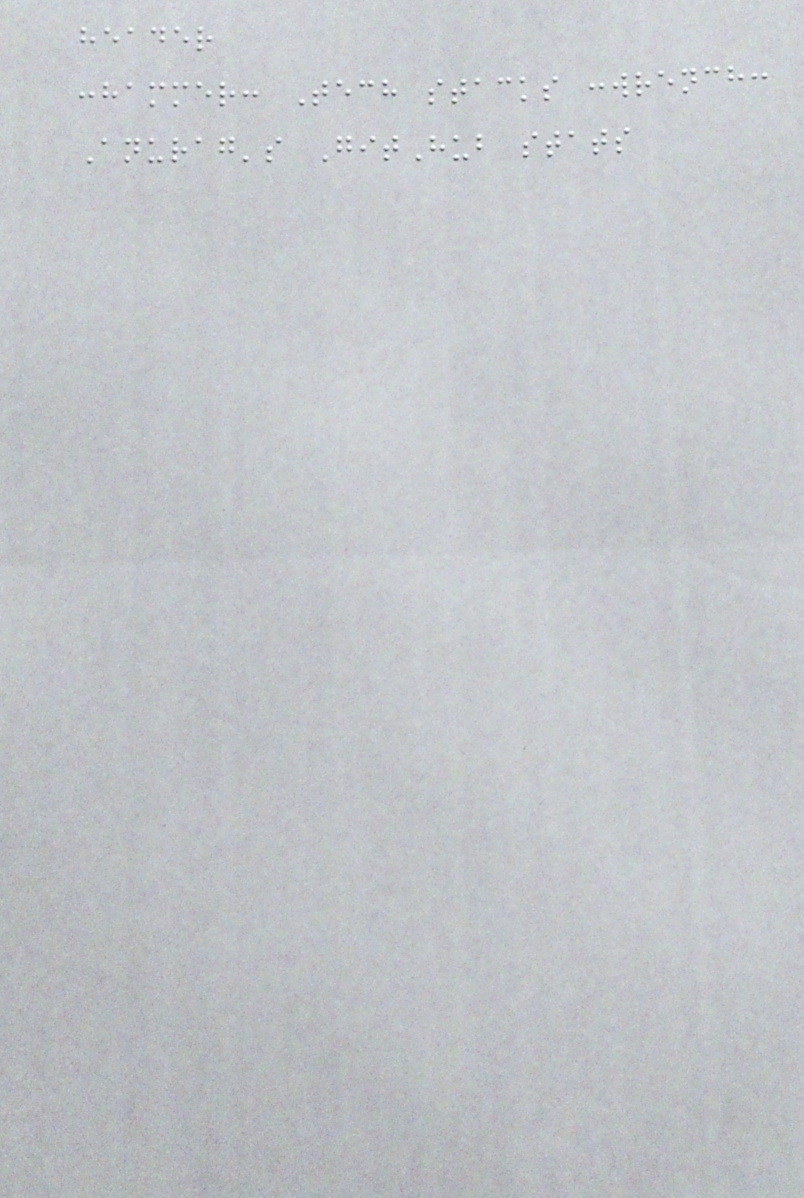header
:hammer: Tech stacks :wrench:
Anurag's GitHub stats
